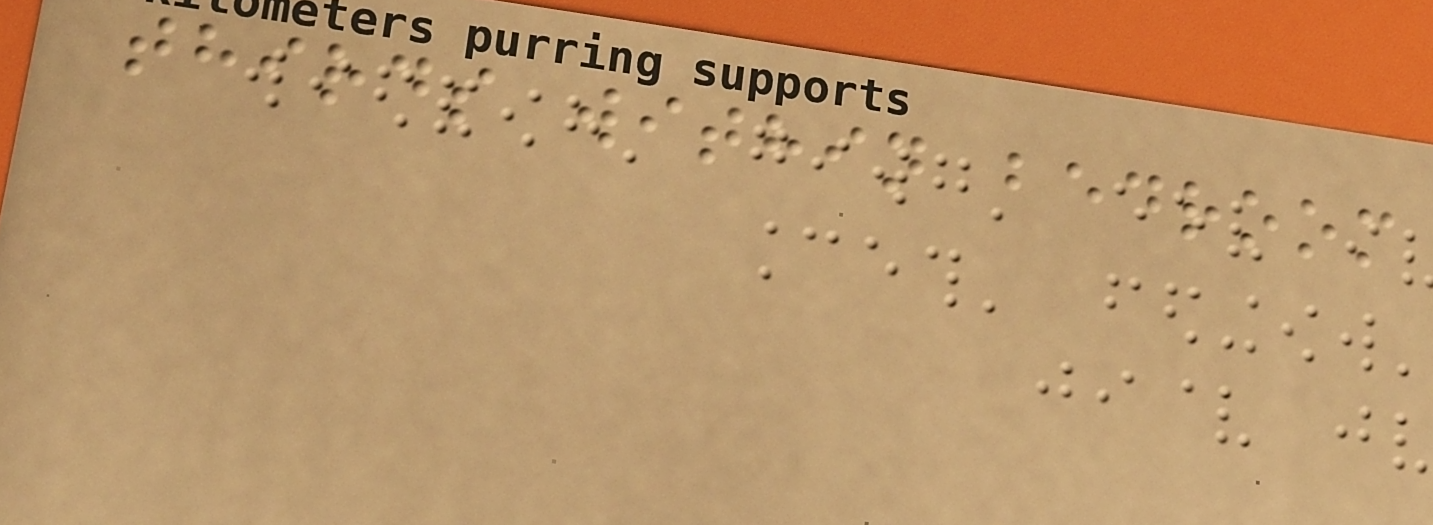thirds within bedroom
